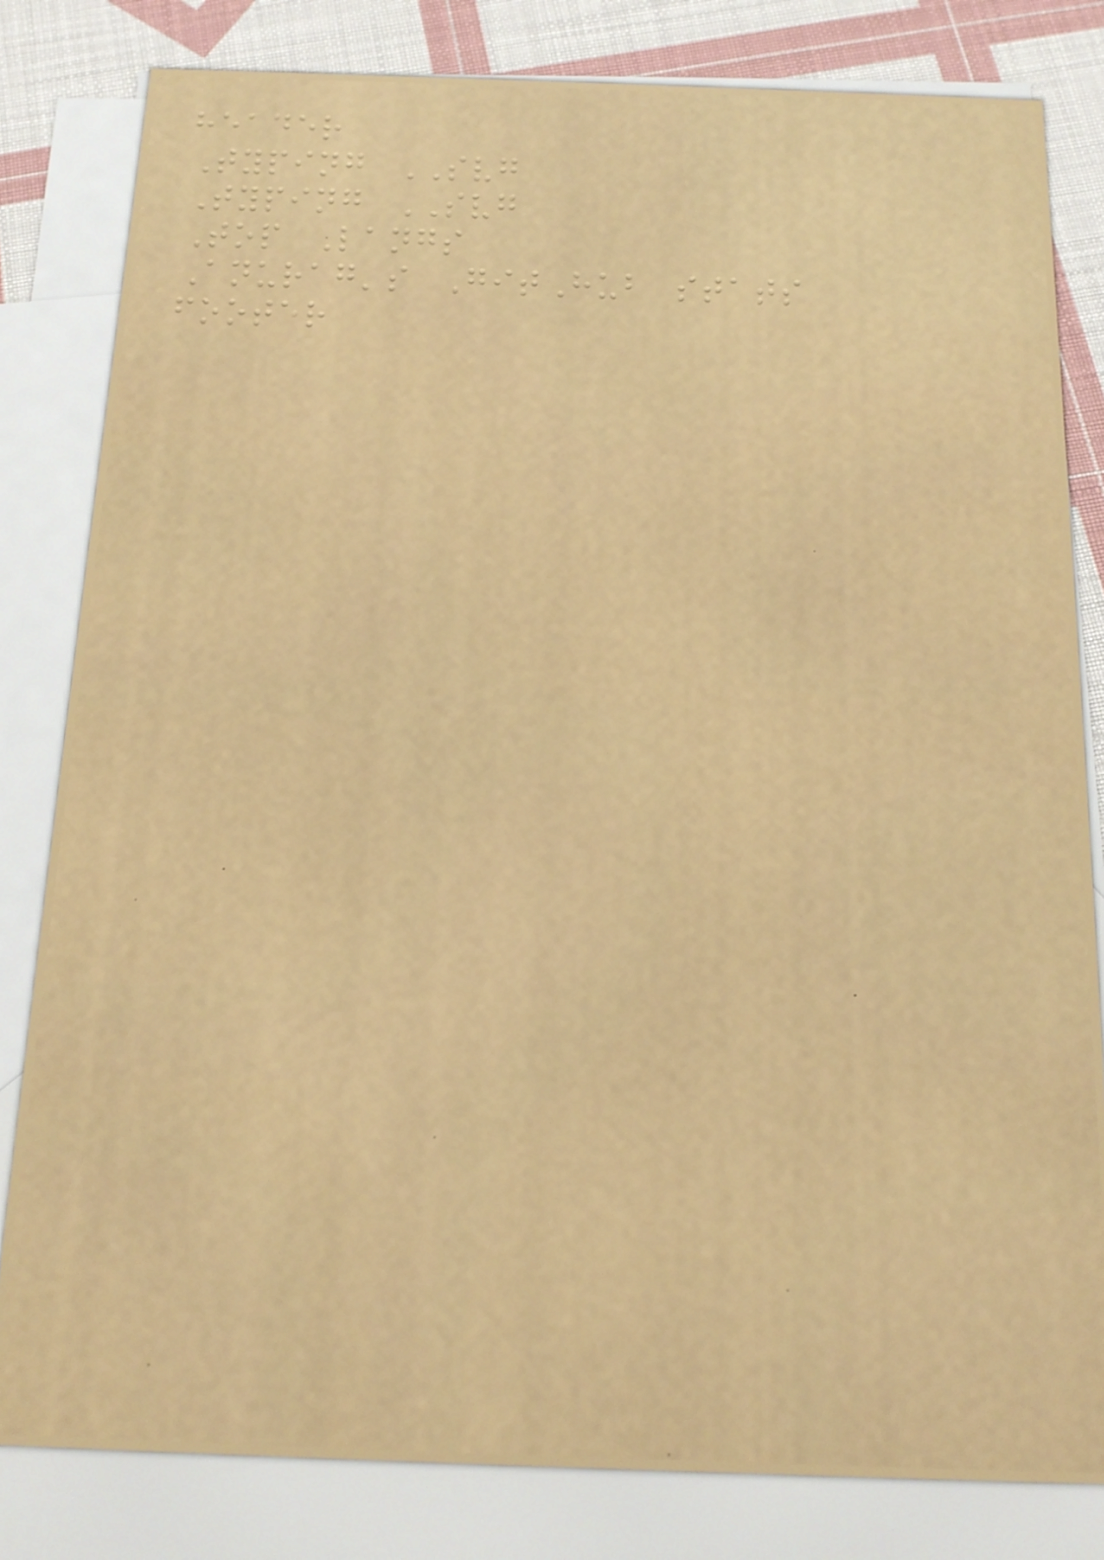header
Typing SVG
Typing SVG
Top Langs
Anurag's GitHub stats
footer
